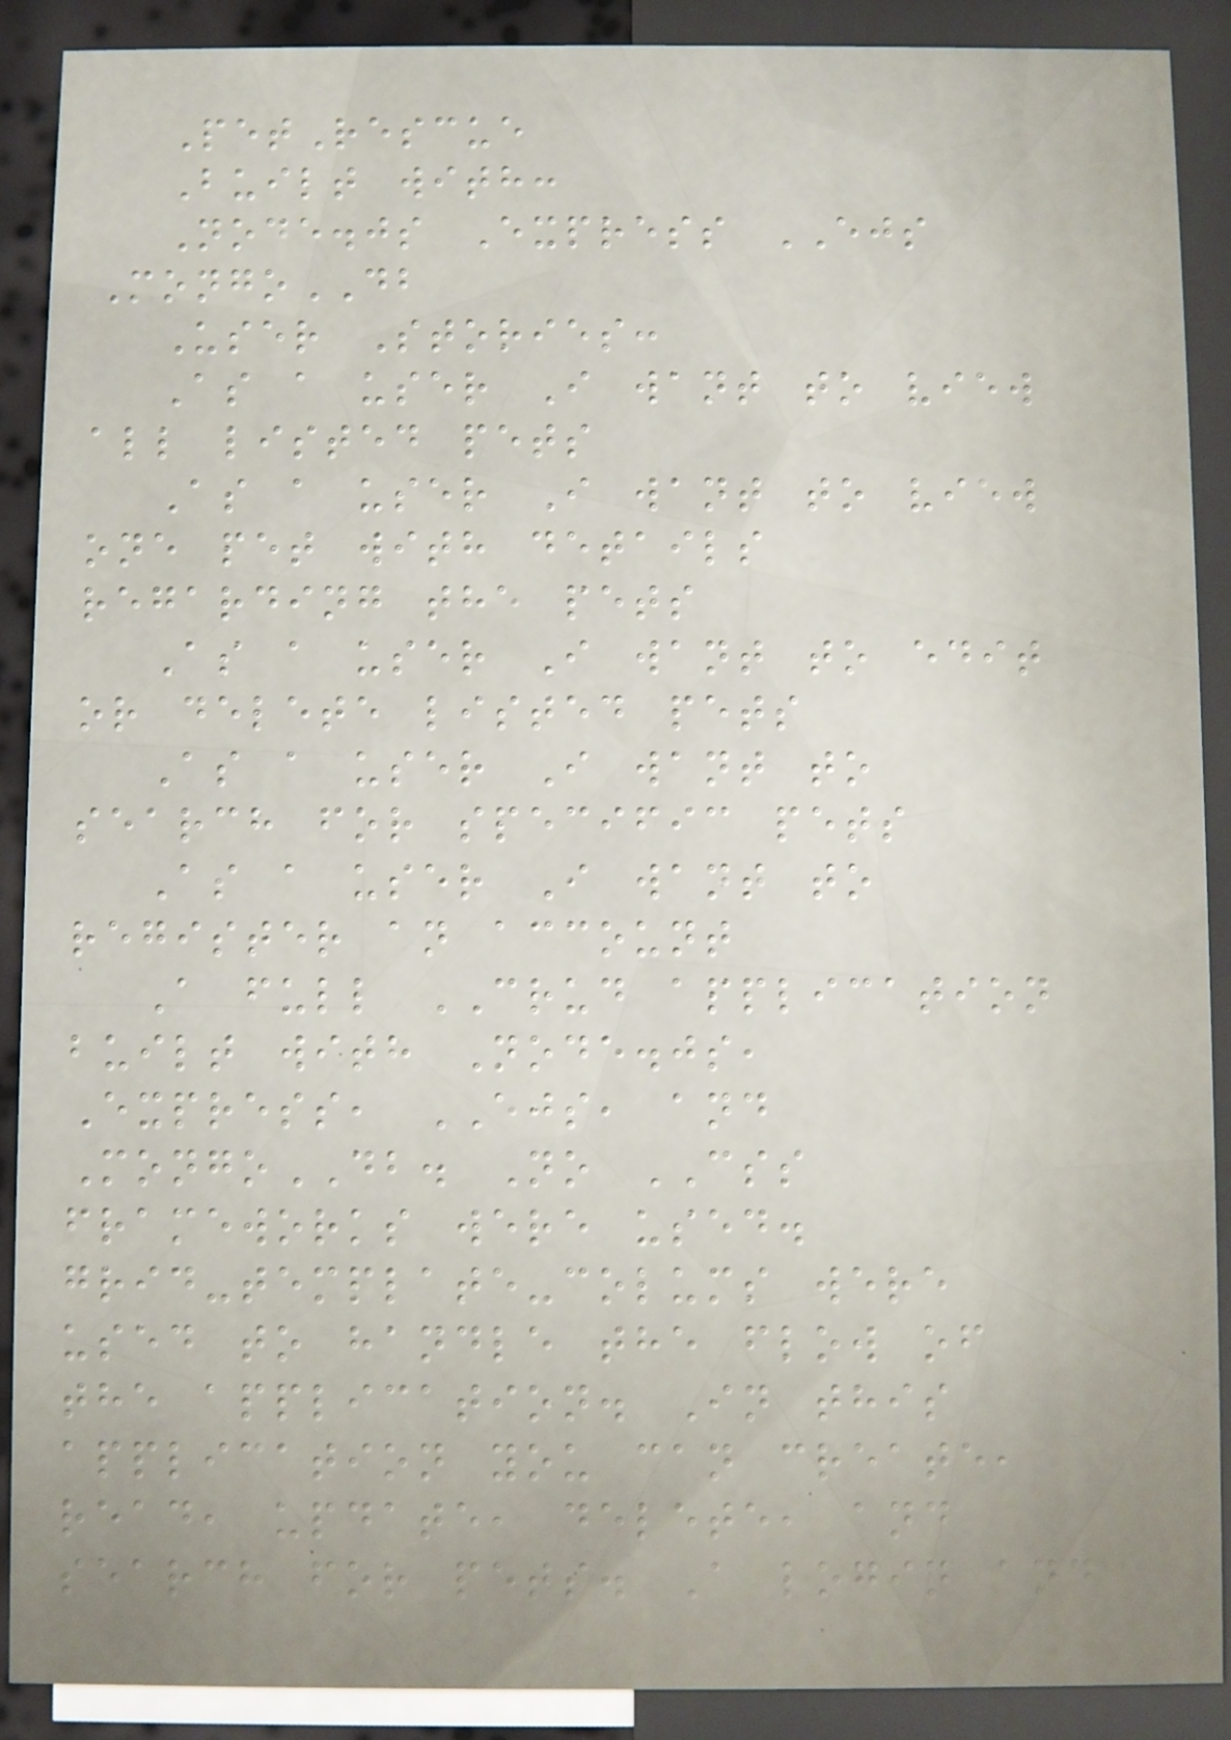PetRescue
Built with:
Node.js Express EJS
MongoDB
User Stories:
As a user I want to view
all listed pets
As a user I want to view
one pet with details
regarding the pets
As a user I want to edit
or delete listed pets
As a user I want to
search for specific pets
As a user I want to
register an account
A full CRUD application
built with Node.js,
Express, EJS, and
MongoDB. No CSS
frameworks were used.
grid-template-colums were
used to handle the flow of
the application. In this
application you can create,
read, update, delete, and
search for pets. A login and
